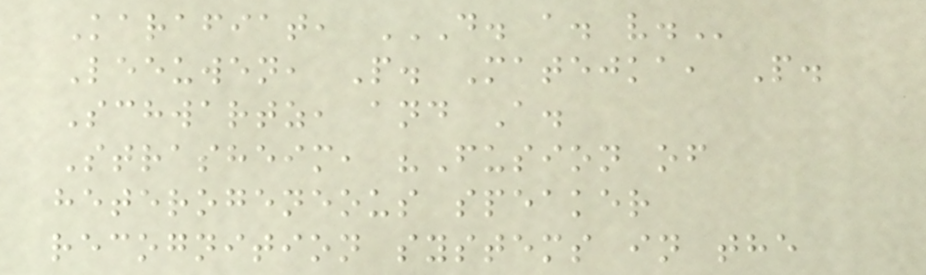Karafiat, D. A. V.
Leeuwen, P. Matejka, P.
Schwartz, and A.
Strasheim, "Fusion of
heterogeneous speaker
recognition systems in the
